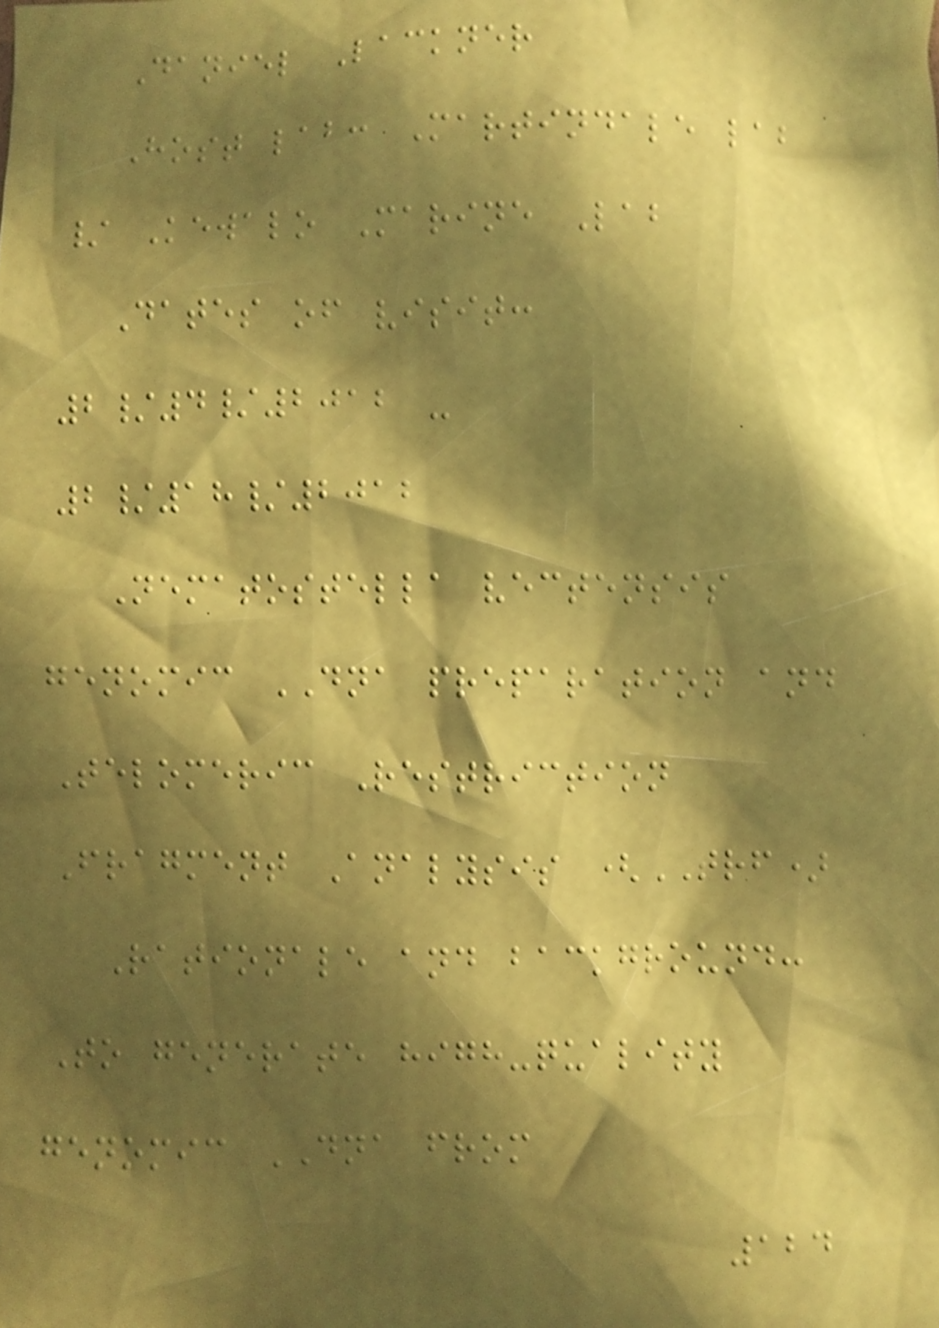Daniel Lackner
Host lab: Martindale lab
/ Kewalo Marine Lab
Dates of visit:
2/4/2012 -
2/18/2012
Nematostella vectensis
genomic DNA preparation and
Telomeric Restriction
Fragment Analysis (TRF)
Rationale and background:
To generate high-quality
genomic DNA from
124
